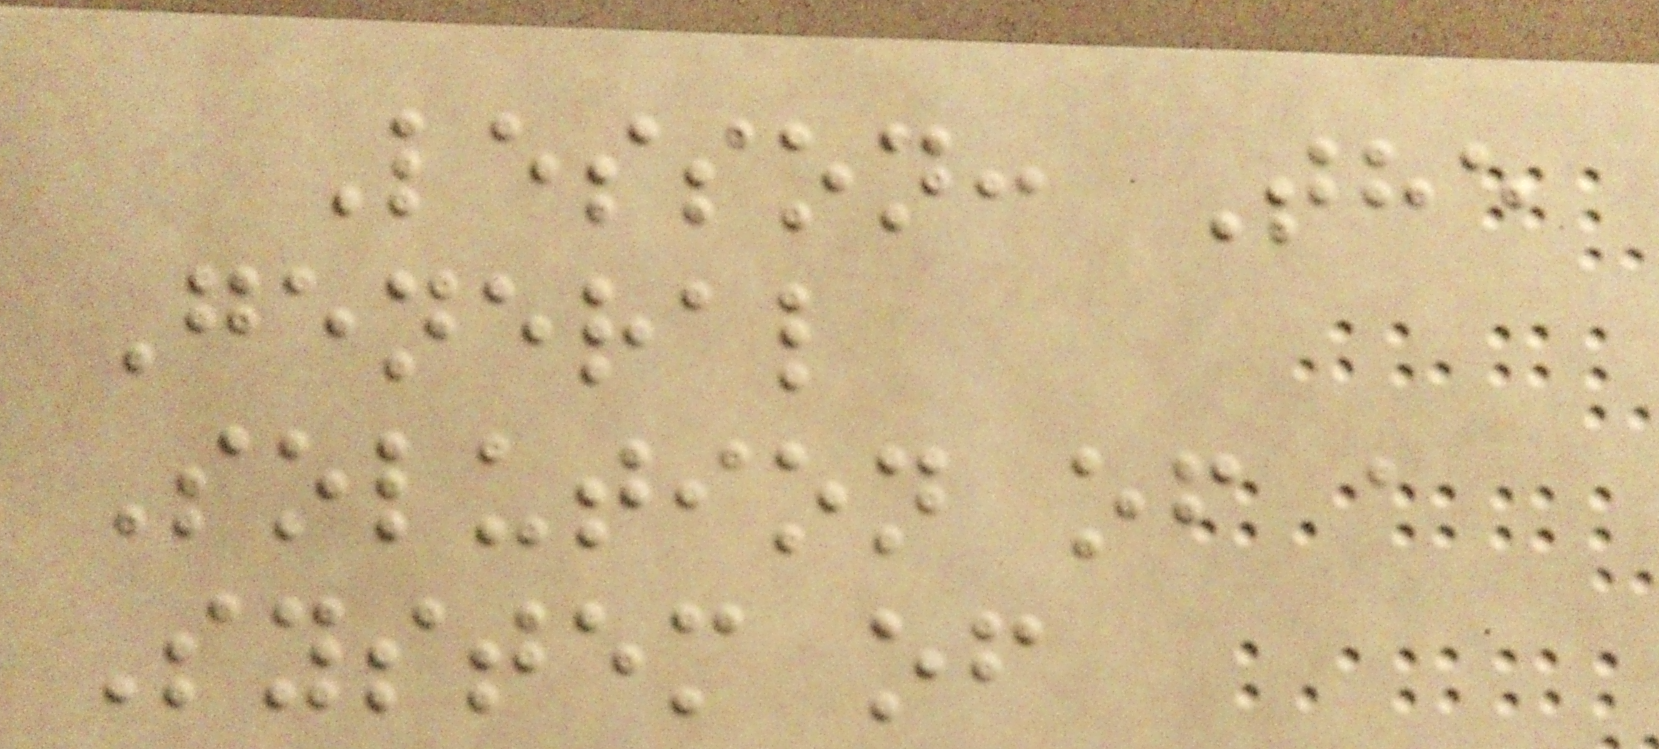Lesson: The
General
Solution of a
System of
